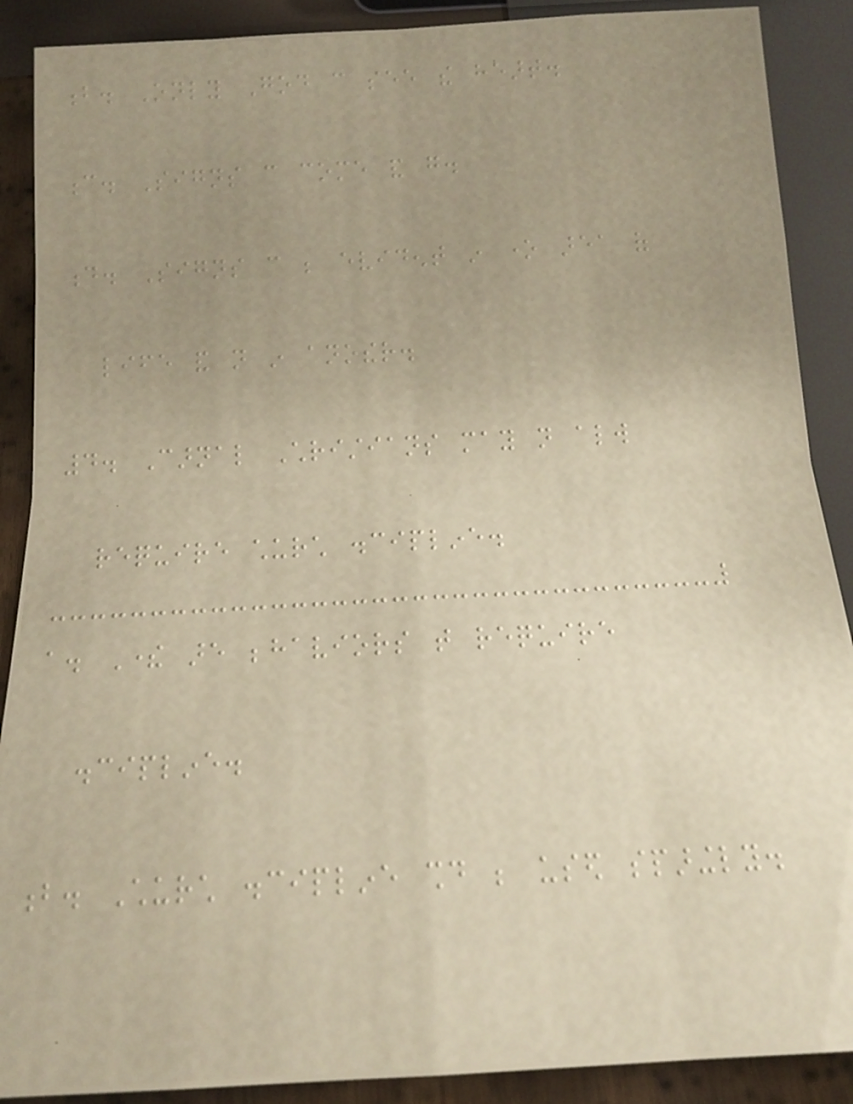b. Only God can see the heart.
c. Signs can come and go.
d. Signs can be evident in one area of
life and not in another.
4. Carnal Christians may not always
require church discipline.
a. There are behaviors that require
discipline.
b. Church discipline should be used sparingly.
